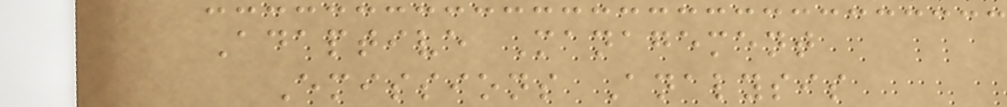Adaptive Management
Emissions Analysis
